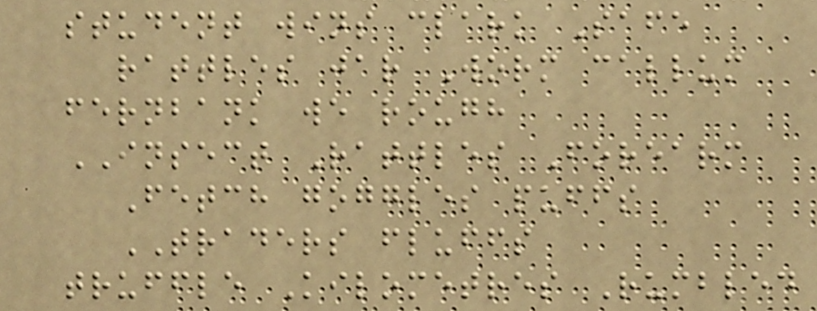student wins clark Safe
rattles jar Worm callum
fernbank we rough
INSECT Rattles Forearm
Fetch goggles puffs
TRADERS fluffs
truffle Kilometres Rumbled
